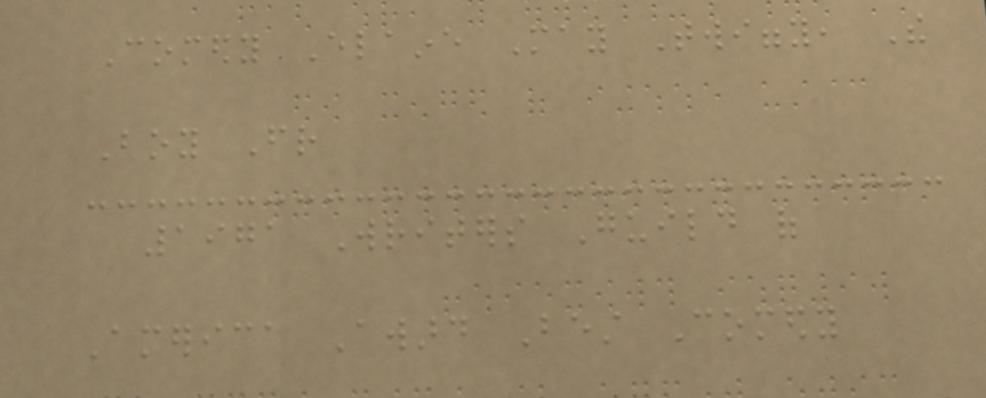Comedy Elaine May Twiggy, The
Boy Friend
1971 Writers Guild of
America Award Best Comedy
